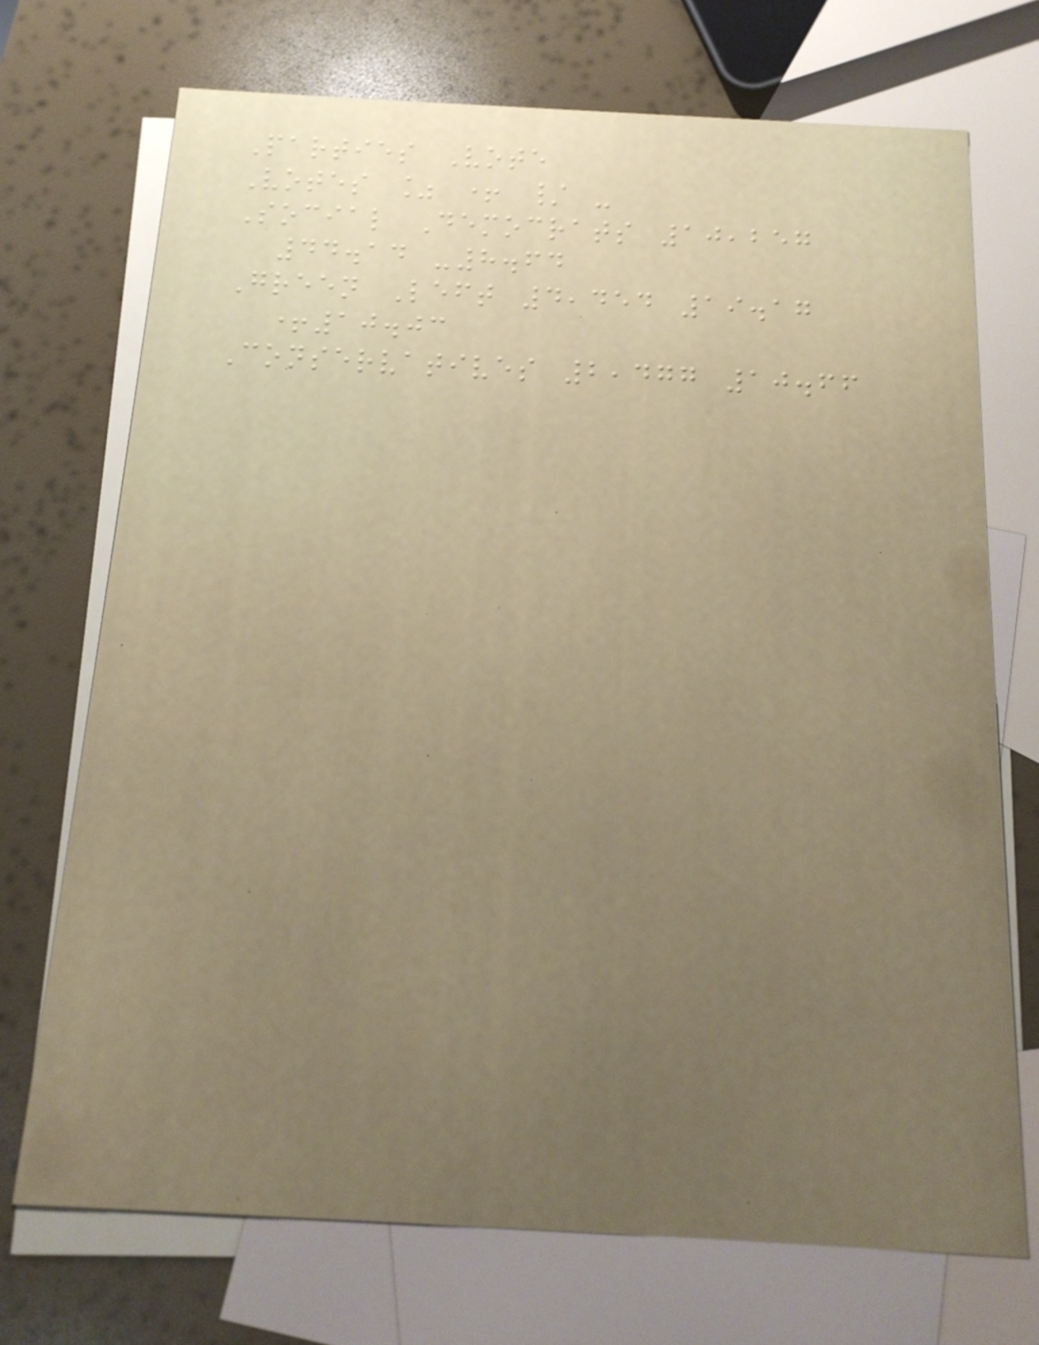Parties Vote
Votes % + / -
Social Democrats 10,257
44.14 -8.64
Green Left 4,454 19.17
+10.03
Conservatives 2,477 10.66
